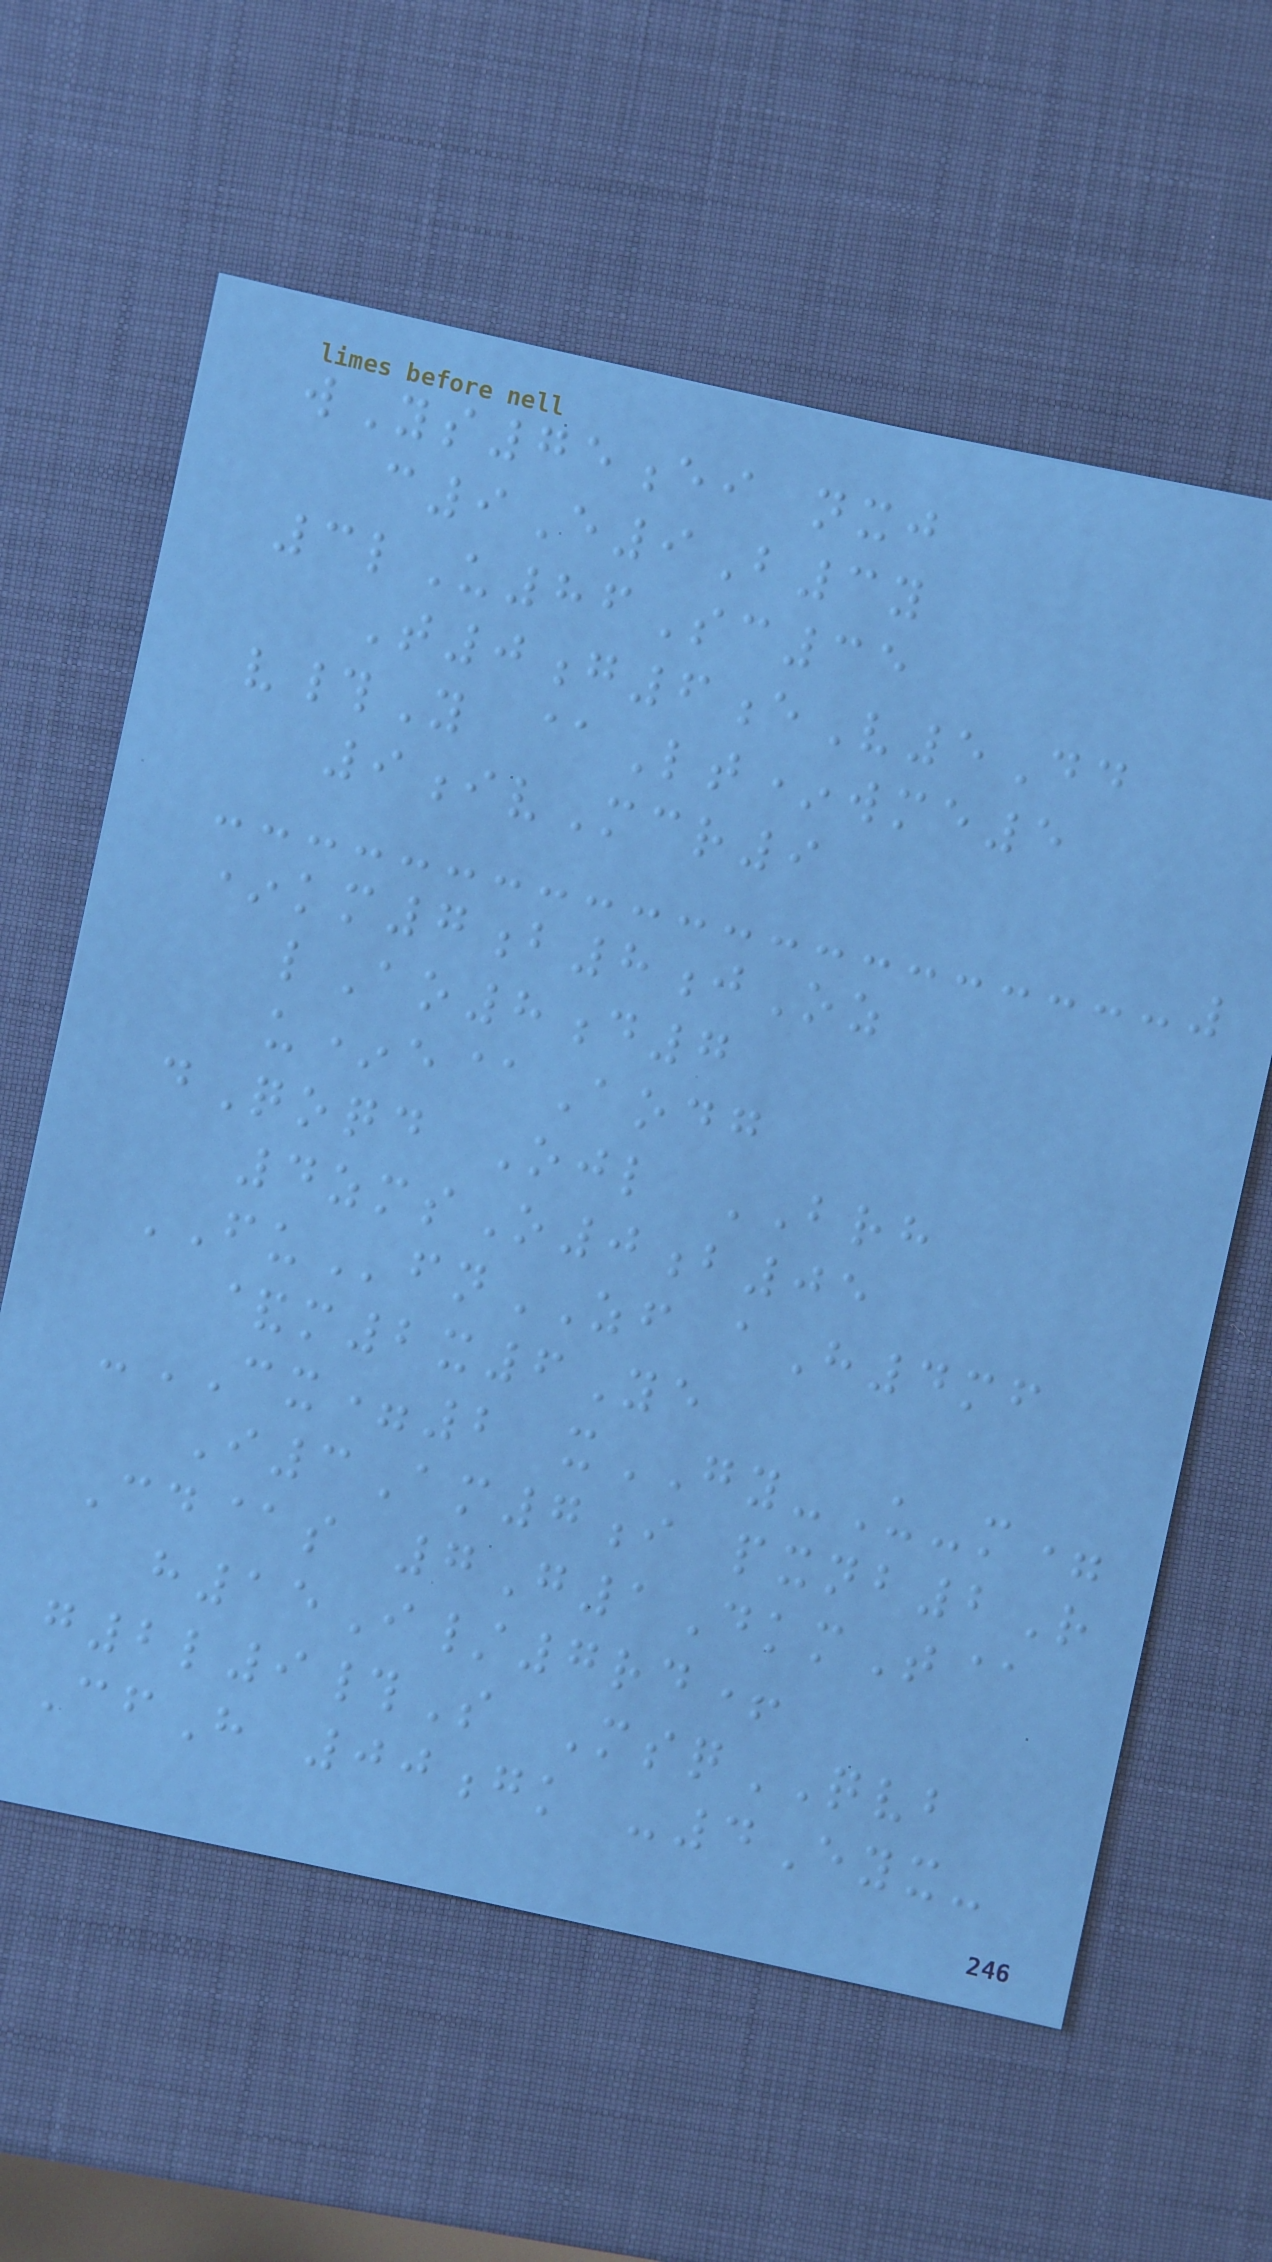wYs75ei nxj
c9E9B3y
3lU86Sc35
T0g6eV5Dd
v#Y @Lt*wme5
9ivMcr9
*km7b8jOz
lAo8d7
u*e@Aodg
dQoqd Ojl BRH
4zmsO0b05
FUfnZF aH4mf
&m2x6Ye
-CX=2 xGY-U-m=
I3Am7i pxnb2R
Cd@s 7G1DkmT@
h15I/7rd+
g2l9#S MsqQVB
CfH 00gk -4Eyx-
